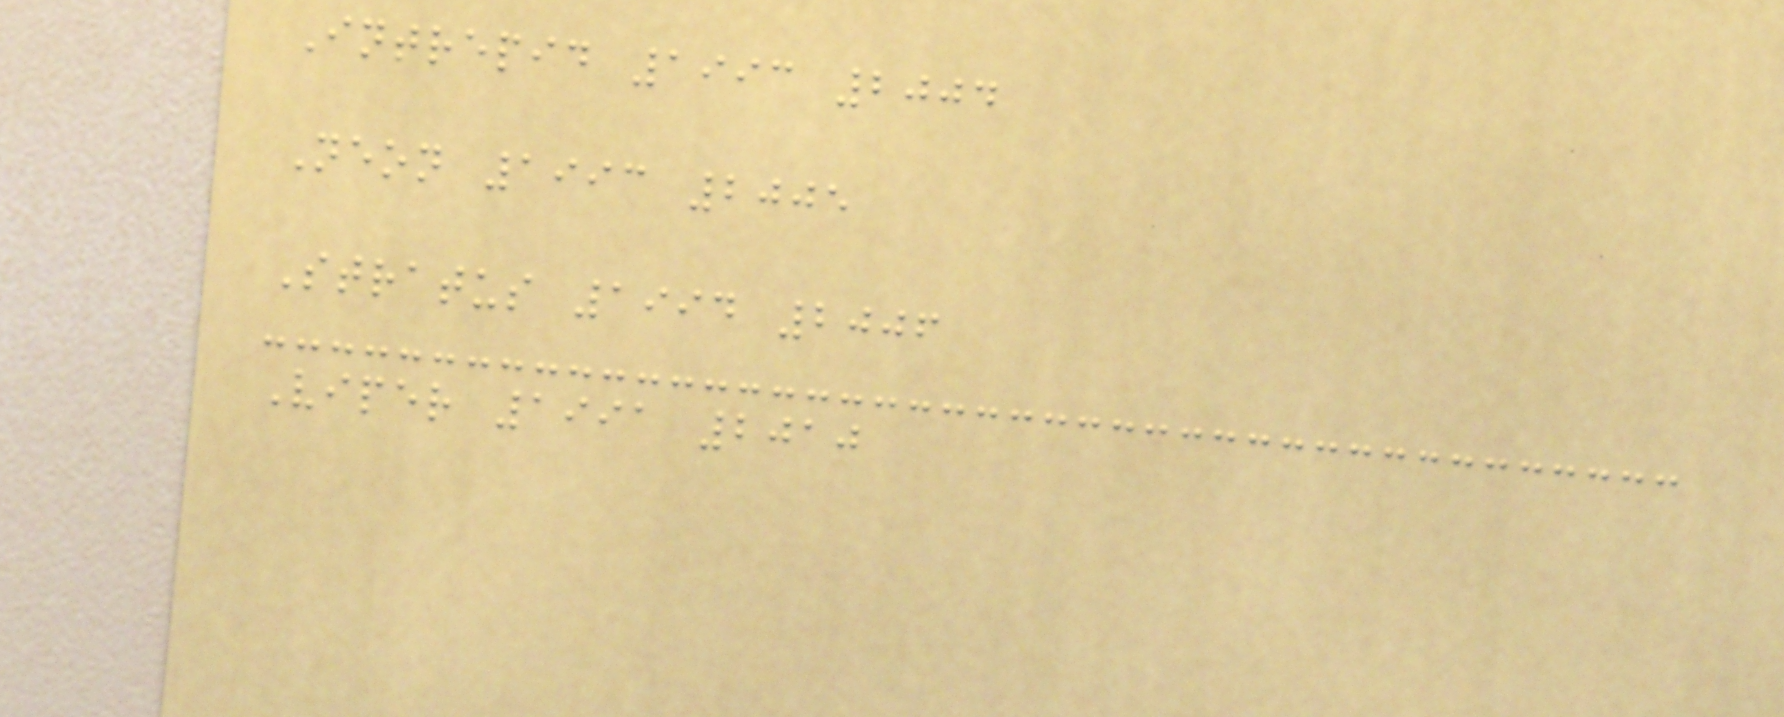Intrepid 1993 2004
Neon 1993 2005
Stratus 1994 2006
Viper 1991 2010
